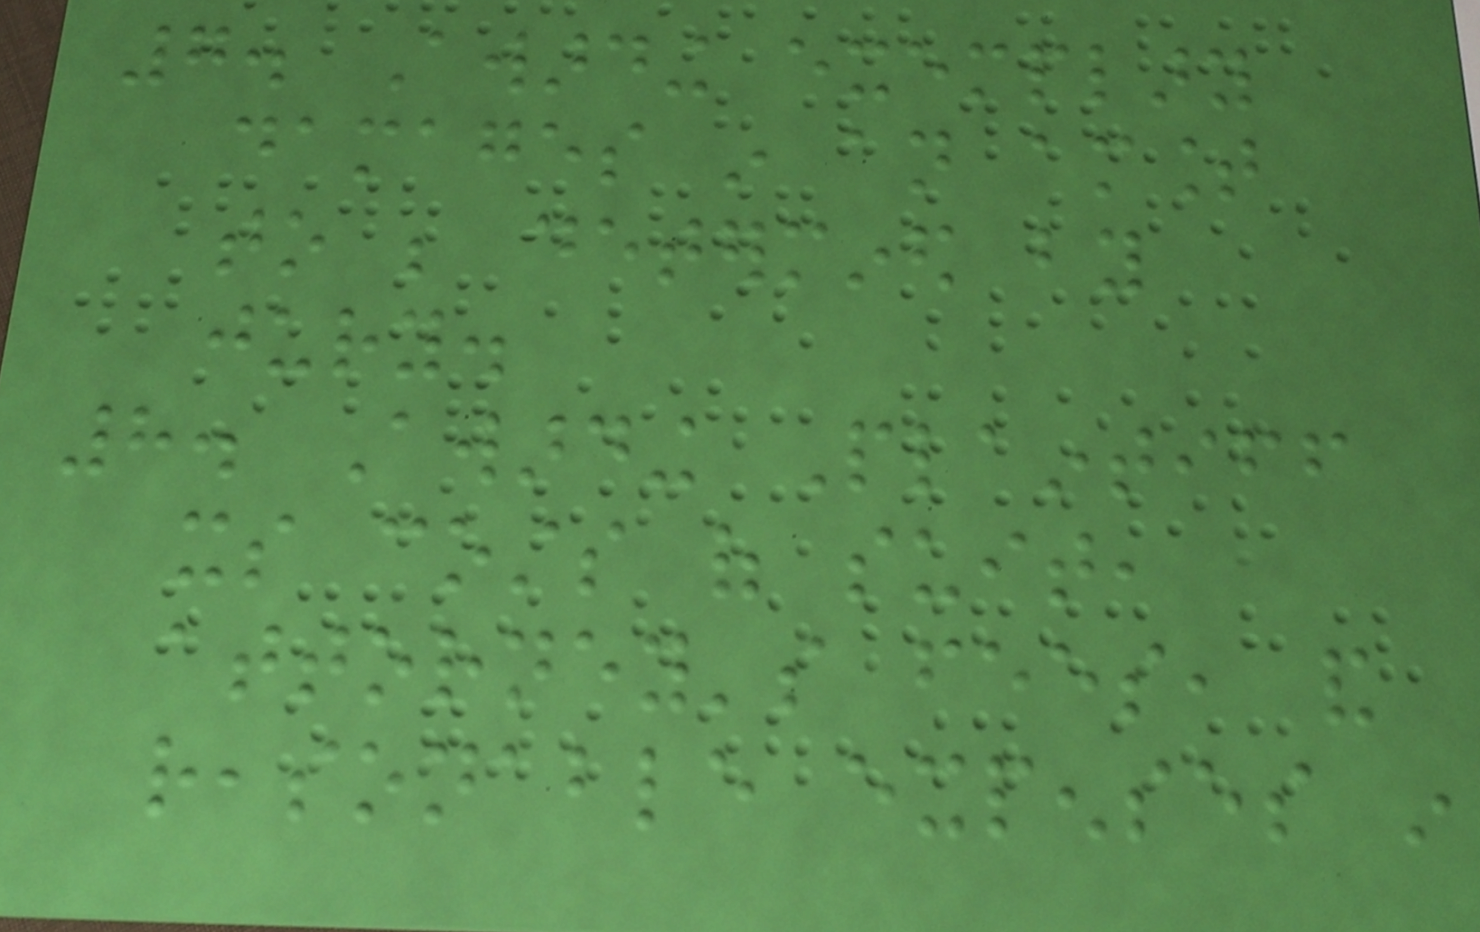7. Awarding exemplary
damages in an amount
to be determined by
jury.
8. Awarding Plaintiff
its costs of suit,
attorney's fees, and
reasonable expenses in
